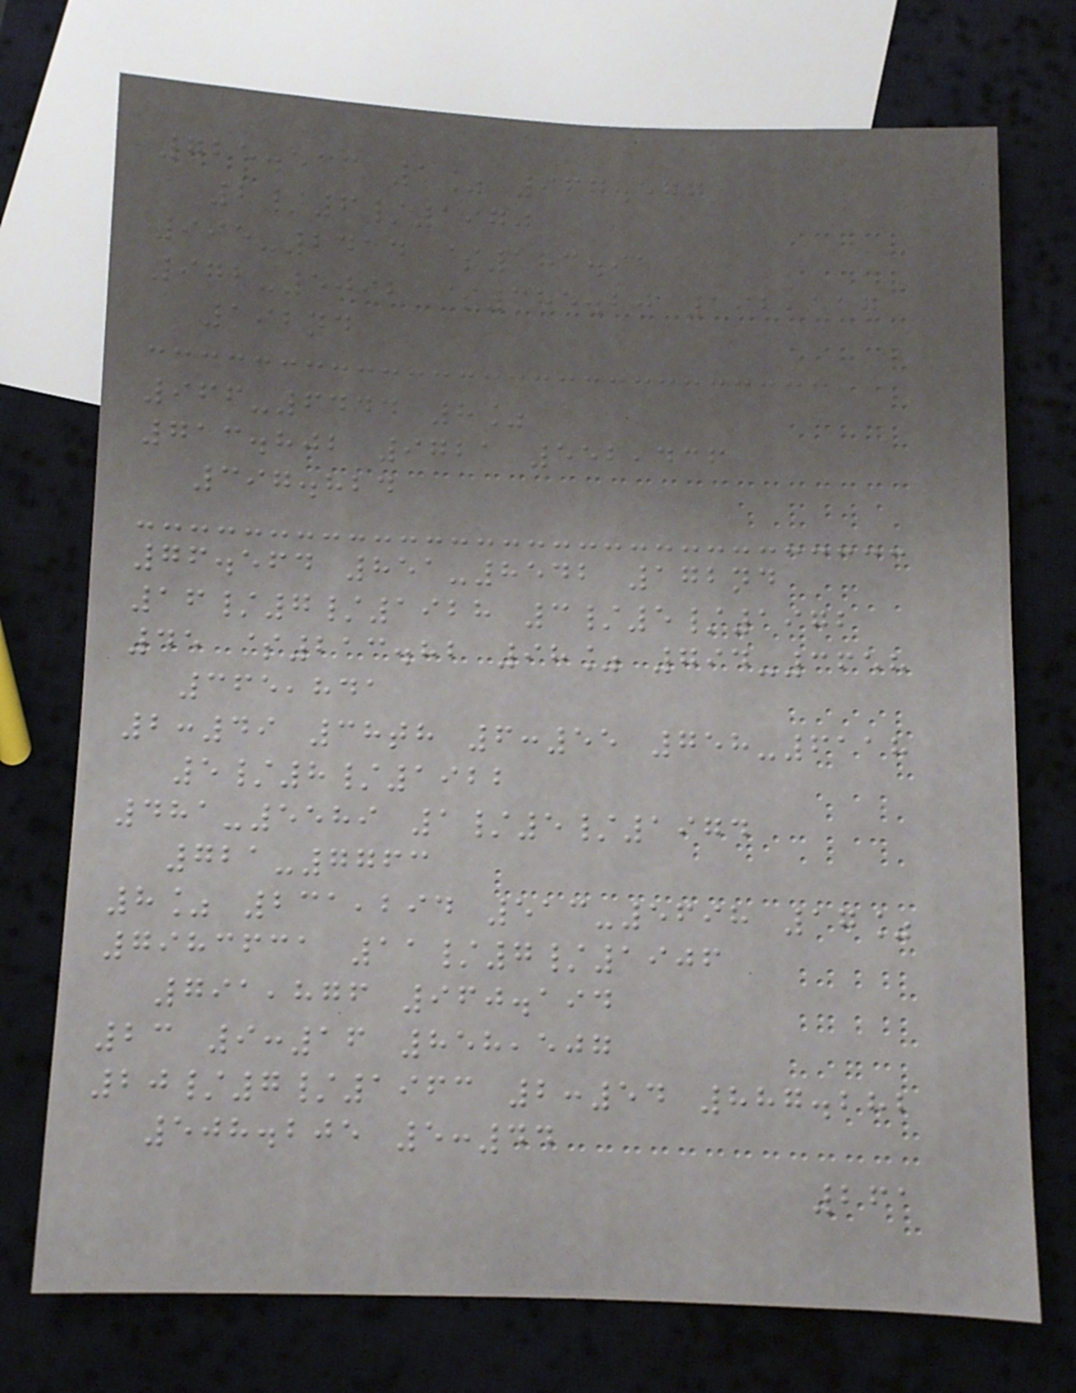725.533 1% 967.577
2/6/1970
995-2414 $183.91
972-5092 $385.20 192,517
192nd
966-6444 8%
713.802 9721 552,436
397.824
76.564 851-8542 172nd
16/7/1928 3/5/1972
45 $213.82 98% 794-3658
365,841
2:49 38th 6:55 758-6118
5/8/1922
481-5589 1/5/1974
721-7763
8% 231,294 513-5698 17%
7983631 11/7/1906
791,876 960.194
23 9:16 858,507
20/7/1963 2:54 887.282
508.205 5:44
261
